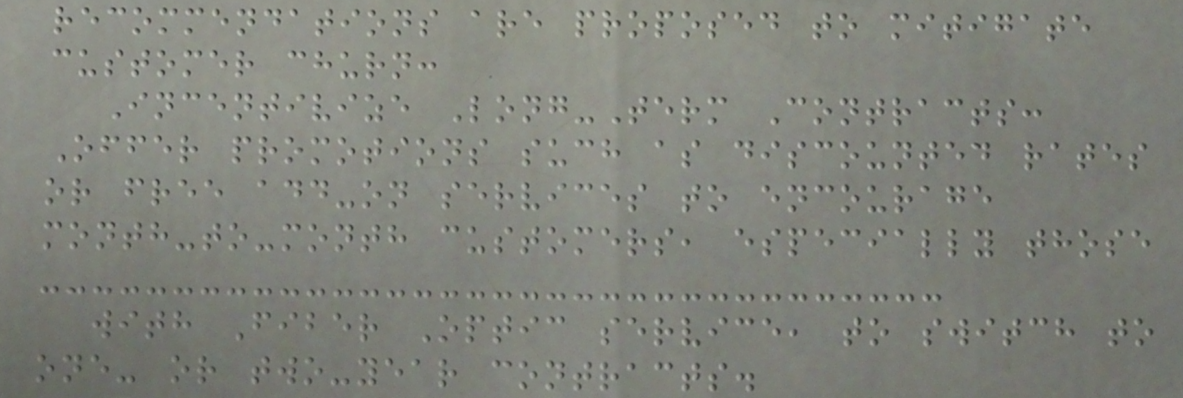recommendations are proposed to mitigate
customer churn:
Incentivize Long-Term Contracts:
Offer promotions such as discounted rates
or free add-on services to encourage
month-to-month customers, especially those
with Fiber Optic service, to switch to
one- or two-year contracts.
